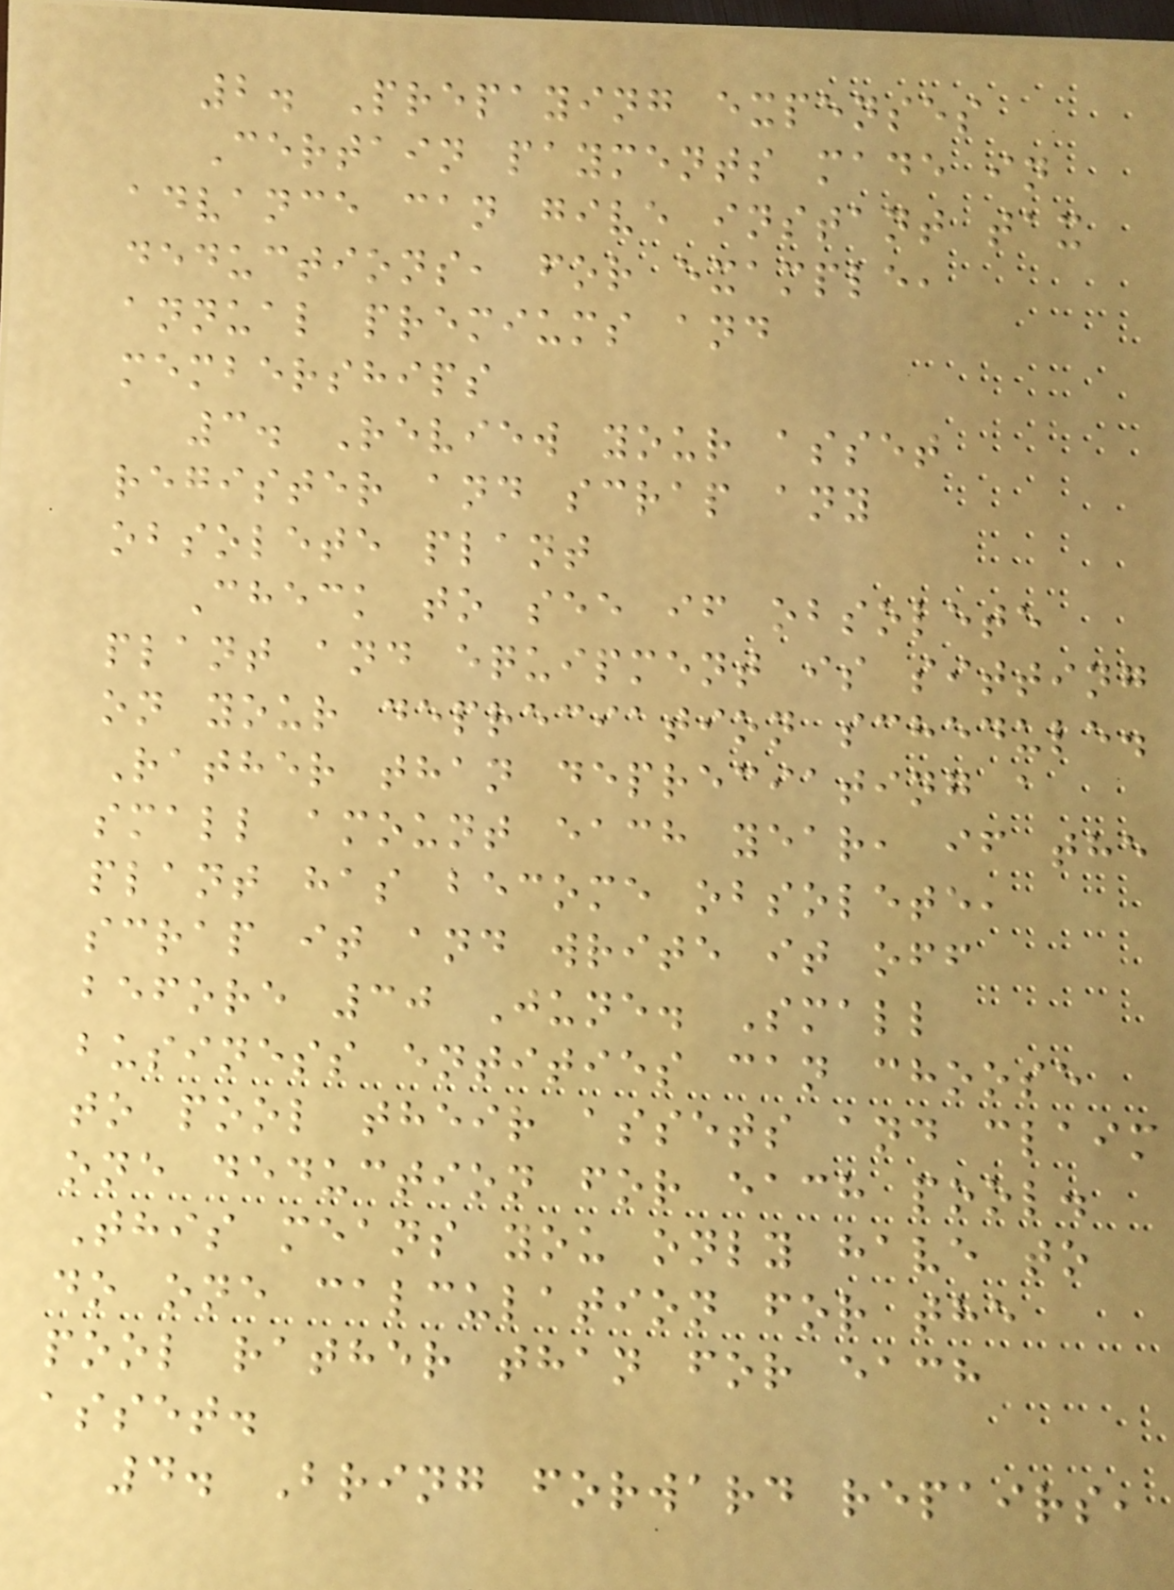2. Prepaying expenses
Certain payments made in
advance can give instant tax
deductions, for example,
annual premiums and
memberships
3. Review your asset
register and scrap any
obsolete plant
Check to see if obsolete
plant and equipment is sitting
on your depreciation schedule.
Rather than depreciating a
small amount each year, if the
plant has become obsolete,
scrap it and write it off
before 30 June. Small
business entities can choose
to pool their assets and claim
one deduction for each pool.
This means you only have to
do one calculation for the
pool rather than for each
asset.
4. Bring forward repairs,
